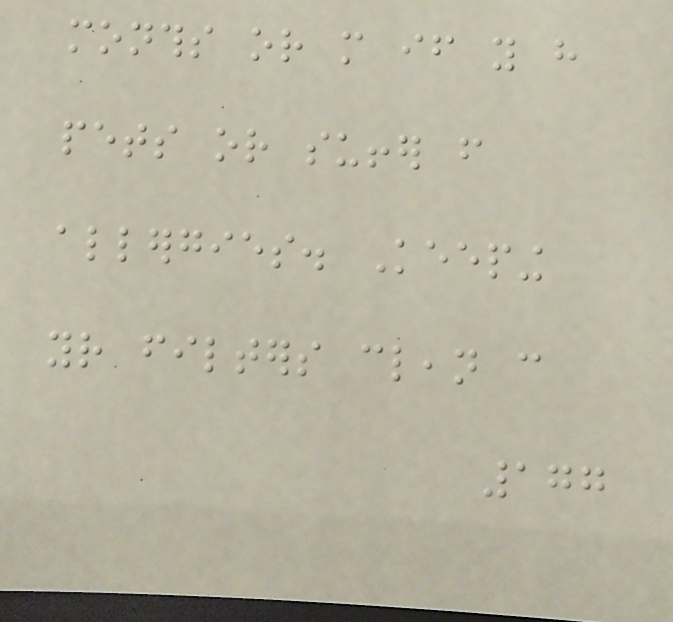months or more if you have
pets or suffer from
allergies. Keeping
your filters clean can
177
